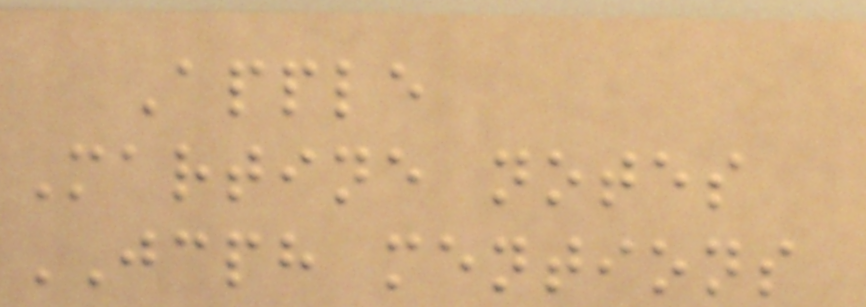Apple
Martine notes
JCPH mentions
